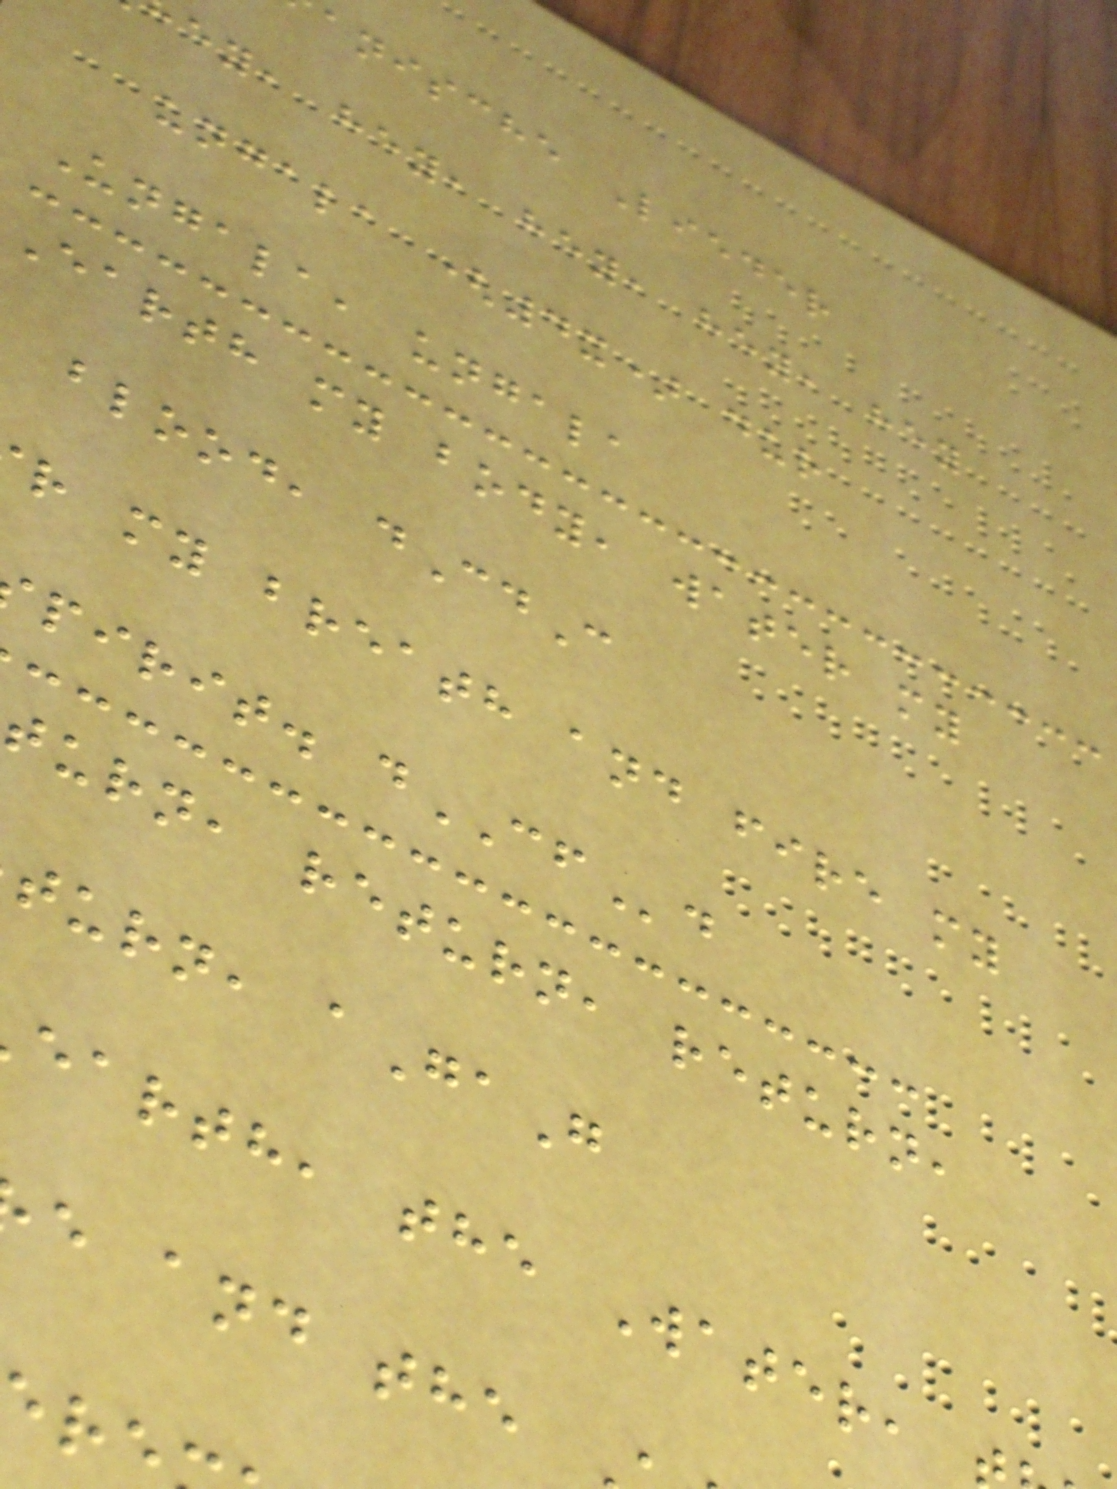anische Lieder
ey, hey, hey, hey, hey
ungala (4x) dur
Ungala, ungala
Earth my body, water my
blood, dCdC
r my breath and fire my
pirit. dCFd
turn, return, return,
turn, aGaG
earth, the Water,
e and the
